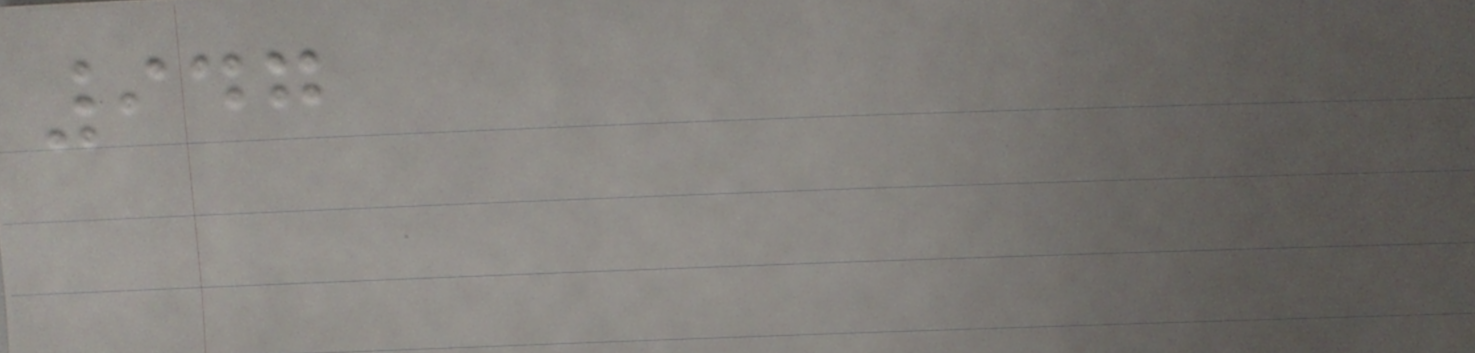947
